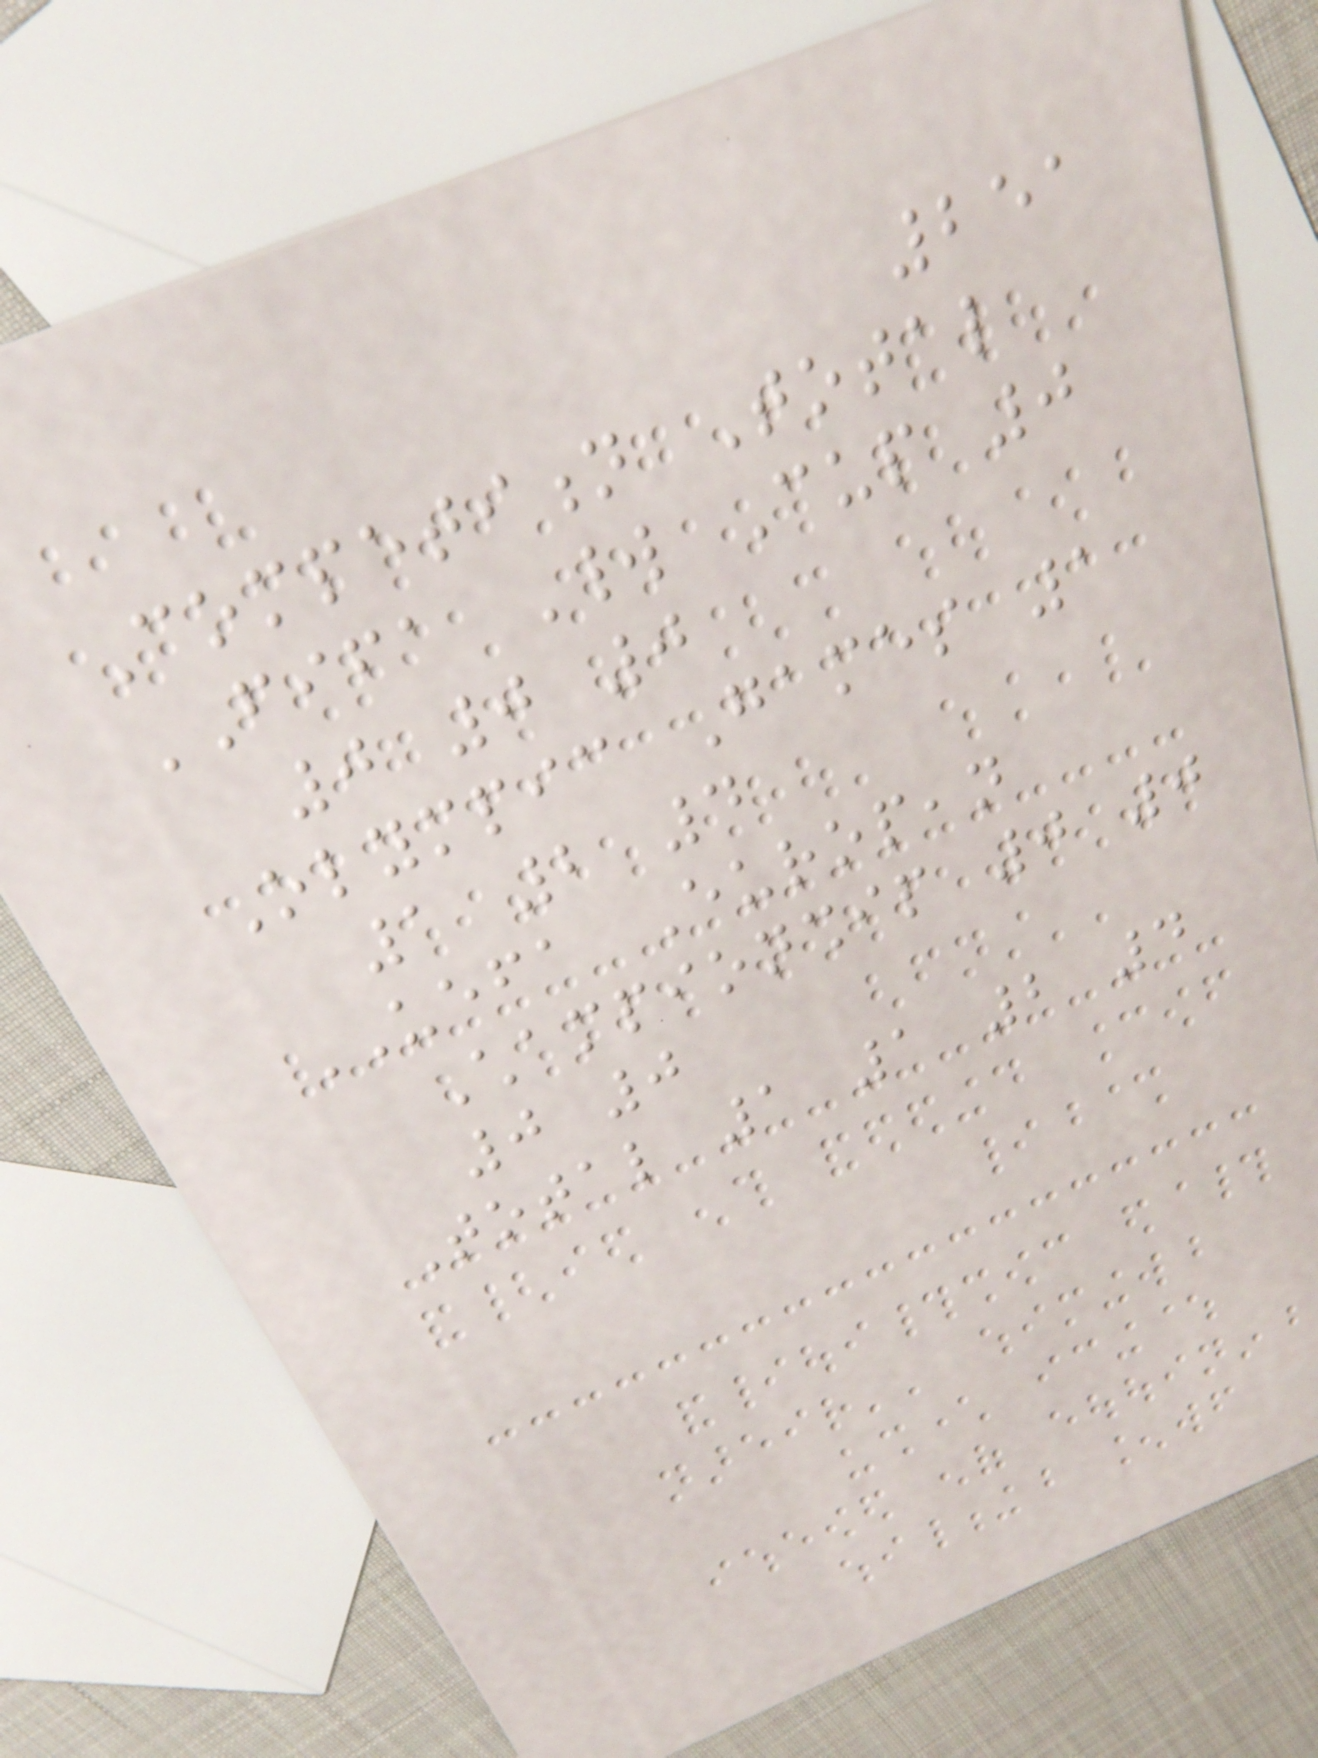251
Competition Total
FIFA World Cup 0
0 0 0
Olympic Games 1
1 2 4
UEFA European
Championship 0 0
0 0
Total 1 1 2 4
